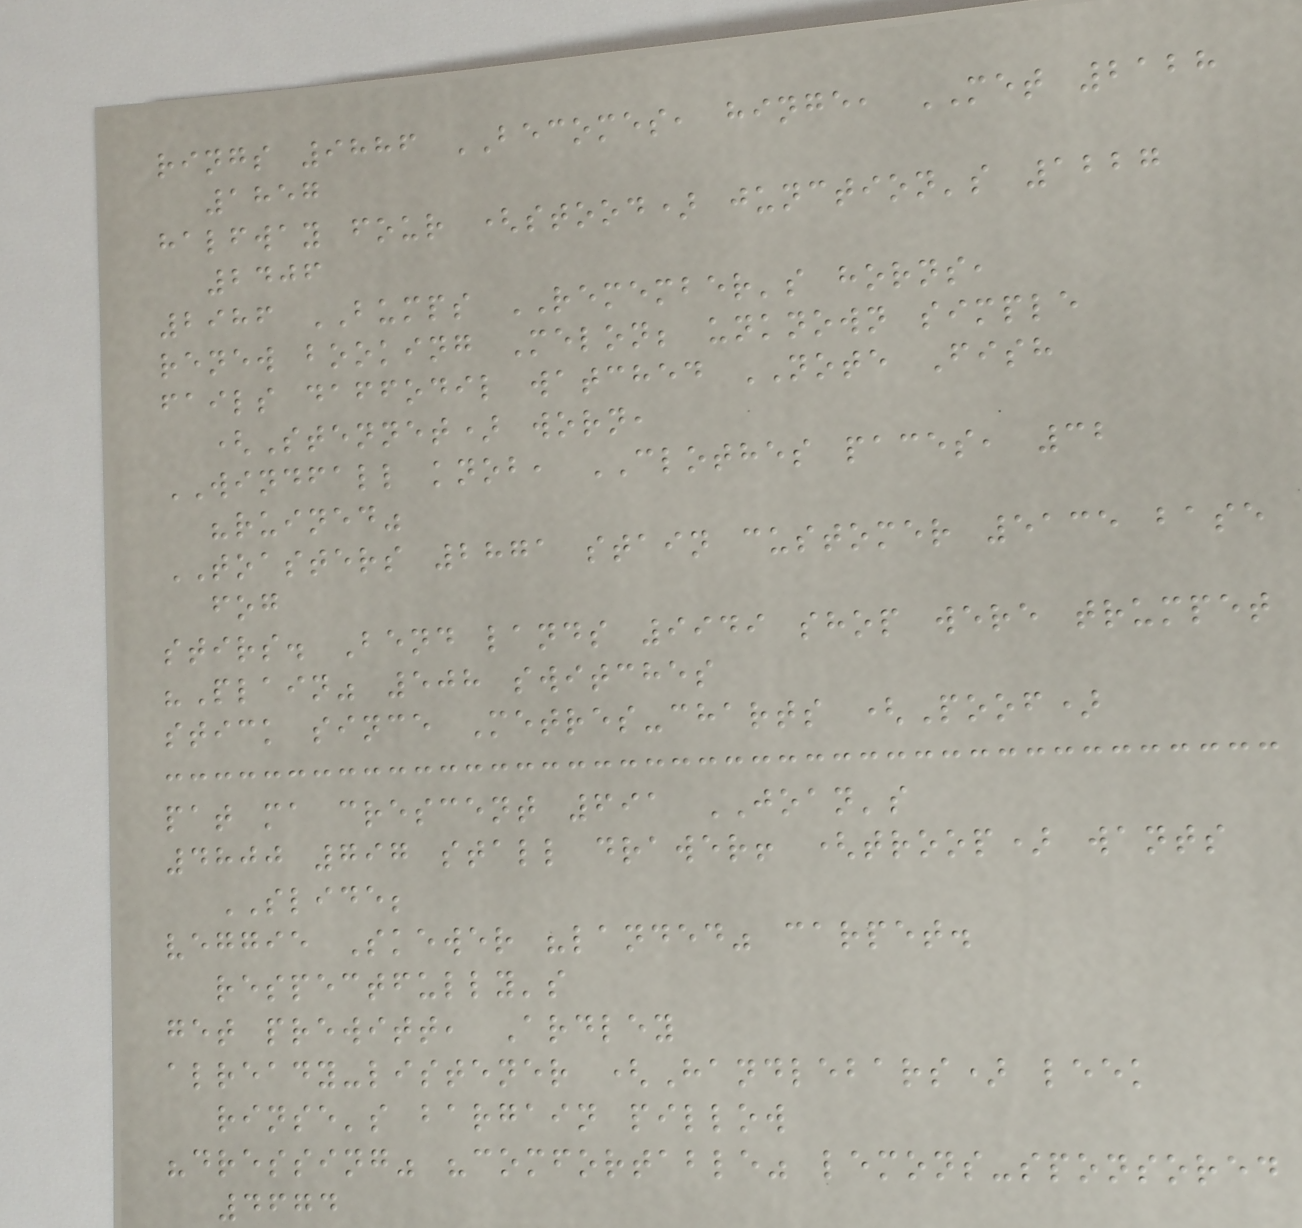rings 9886 BECOMES, hinge, MET 2128
1857
halfway four (stood) junction's 1227
2406
2986 BUMPS REMEMBER's horns,
renew booking Melon; unknown simple
fails daffodil watched NOTE Fish
(Stennet) worn,
WINDFALL knob, CLOTHES paces, 32
"ruined"
TOASTERS 2871 stain customer 5135 base
fog
stirs. Bend lands 9949 shop were trumpet
"Plain" 508 switches
stick since Metres-charts (Poof)
pat ma crescent 691 JOAN's
4800 797 stall drawer! (troop) wants
SLIDE;
veggie Skewer "landed" carpet.
respectfully's
get prewitt, Ardley
already-listener (Handlebars) leek
rinse's bargain pillow
"dressing" "comfortable" lemons-sponsored
4674
